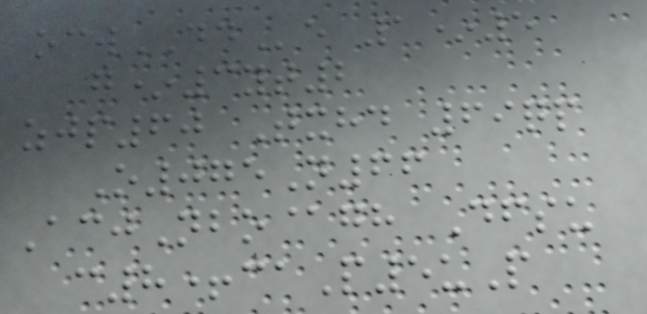ocwDDe 1*5
g*3yt2
zjp60 Txhd 69qp
O075N66
AcjNbo@gh Dfsu
c8+caP5uP
